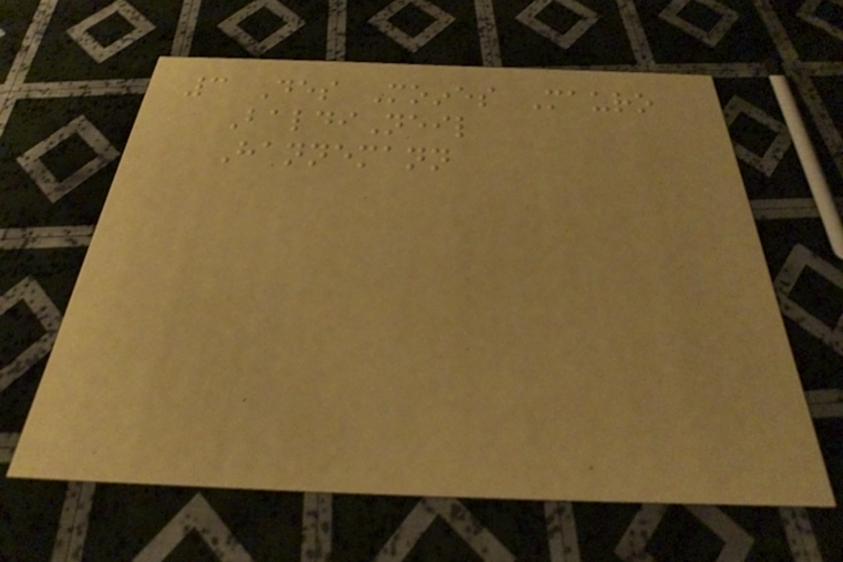3 Des Moines Mauro
BaldiNeil
Hannemann
